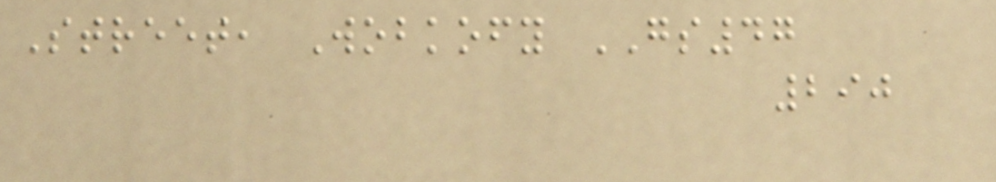Street, Wobkofy GS47
290
